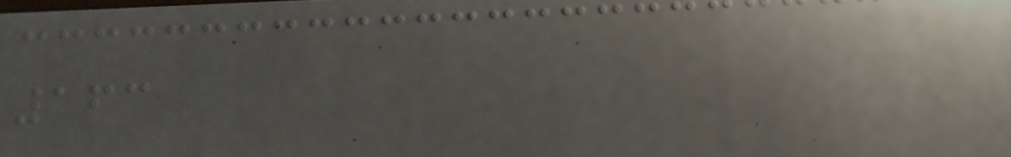163
